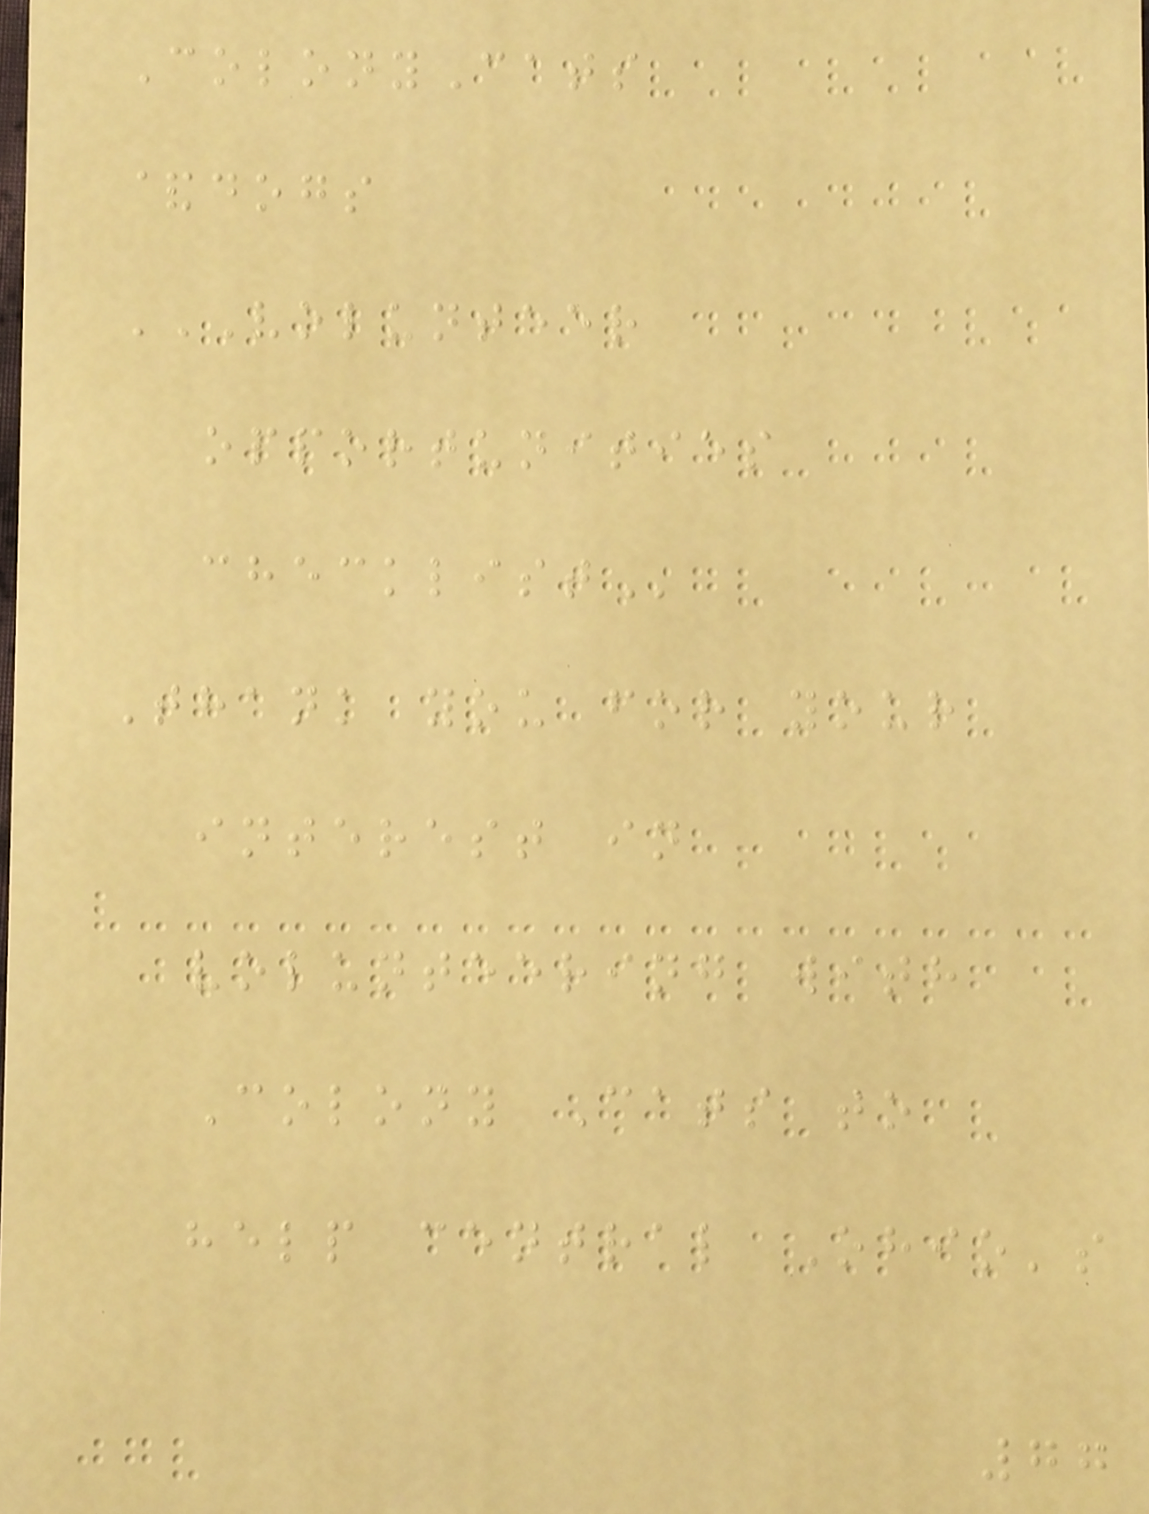ColonyCats
&dogs
VOLUNTEER
OPPORTUNITIES
CHECKLIST
Thank you for your
interest in
volunteering with
Colony Cats to
help central Ohio's
77
